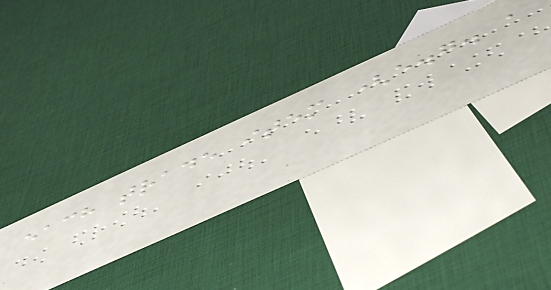each trade item (e.g. a
